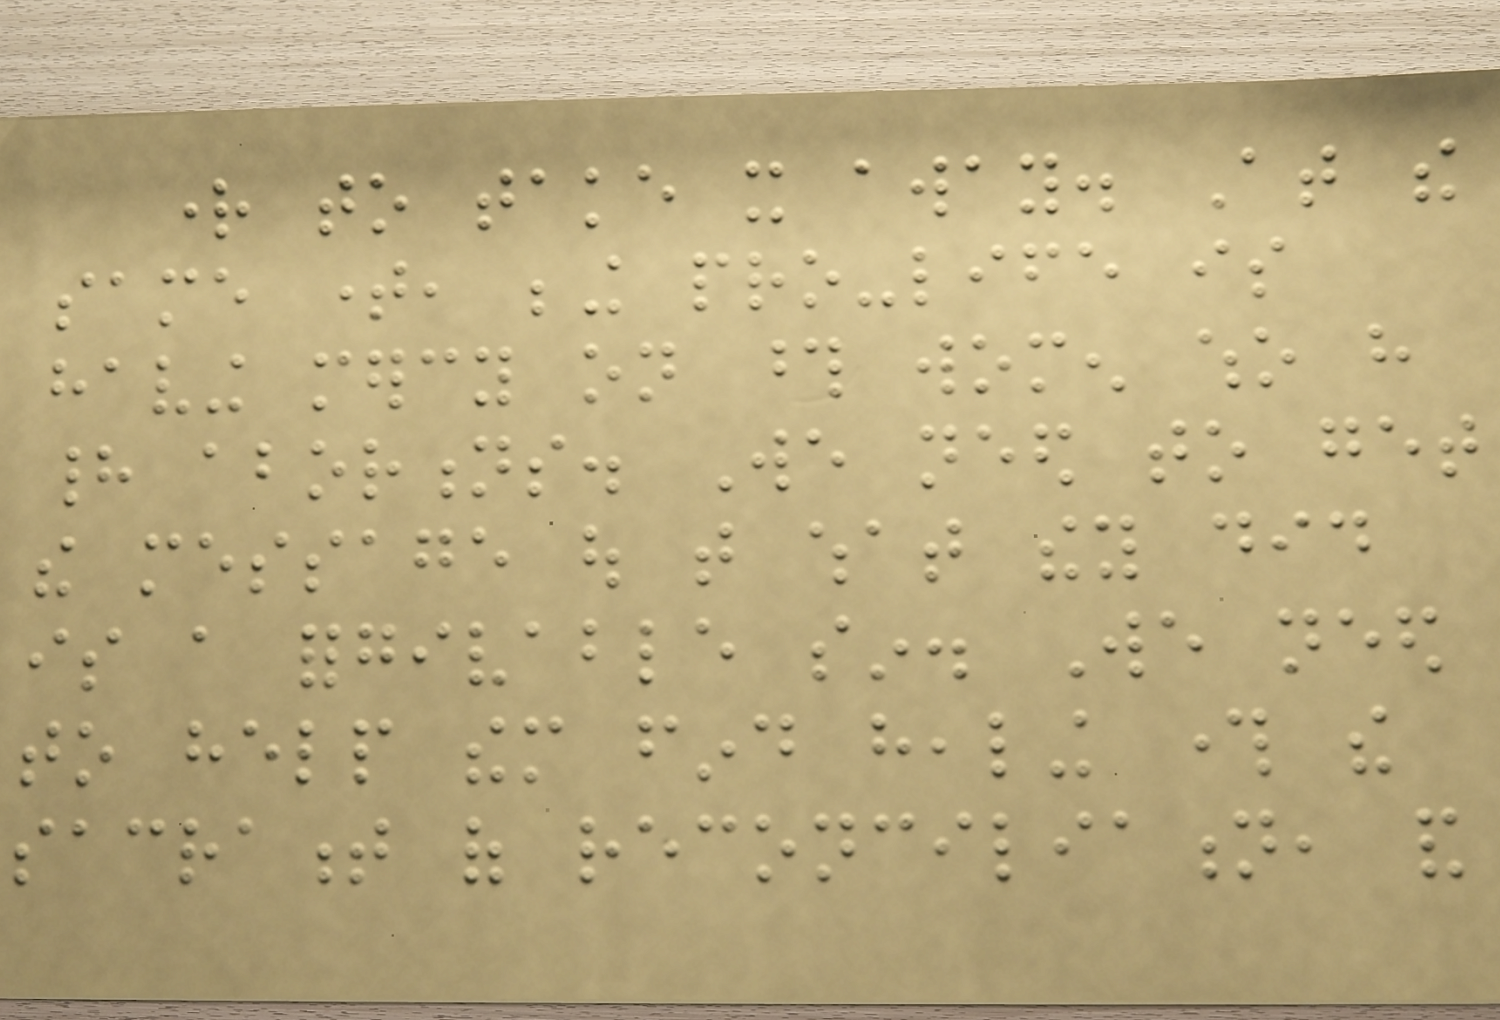right to take it away. At the
same time, being pro-life is
having mercy on those women who have
had abortions. We need to get
the message out that what they did
is a forgivable sin. We need
to help them find healing through the
sacrament of reconciliation, and
